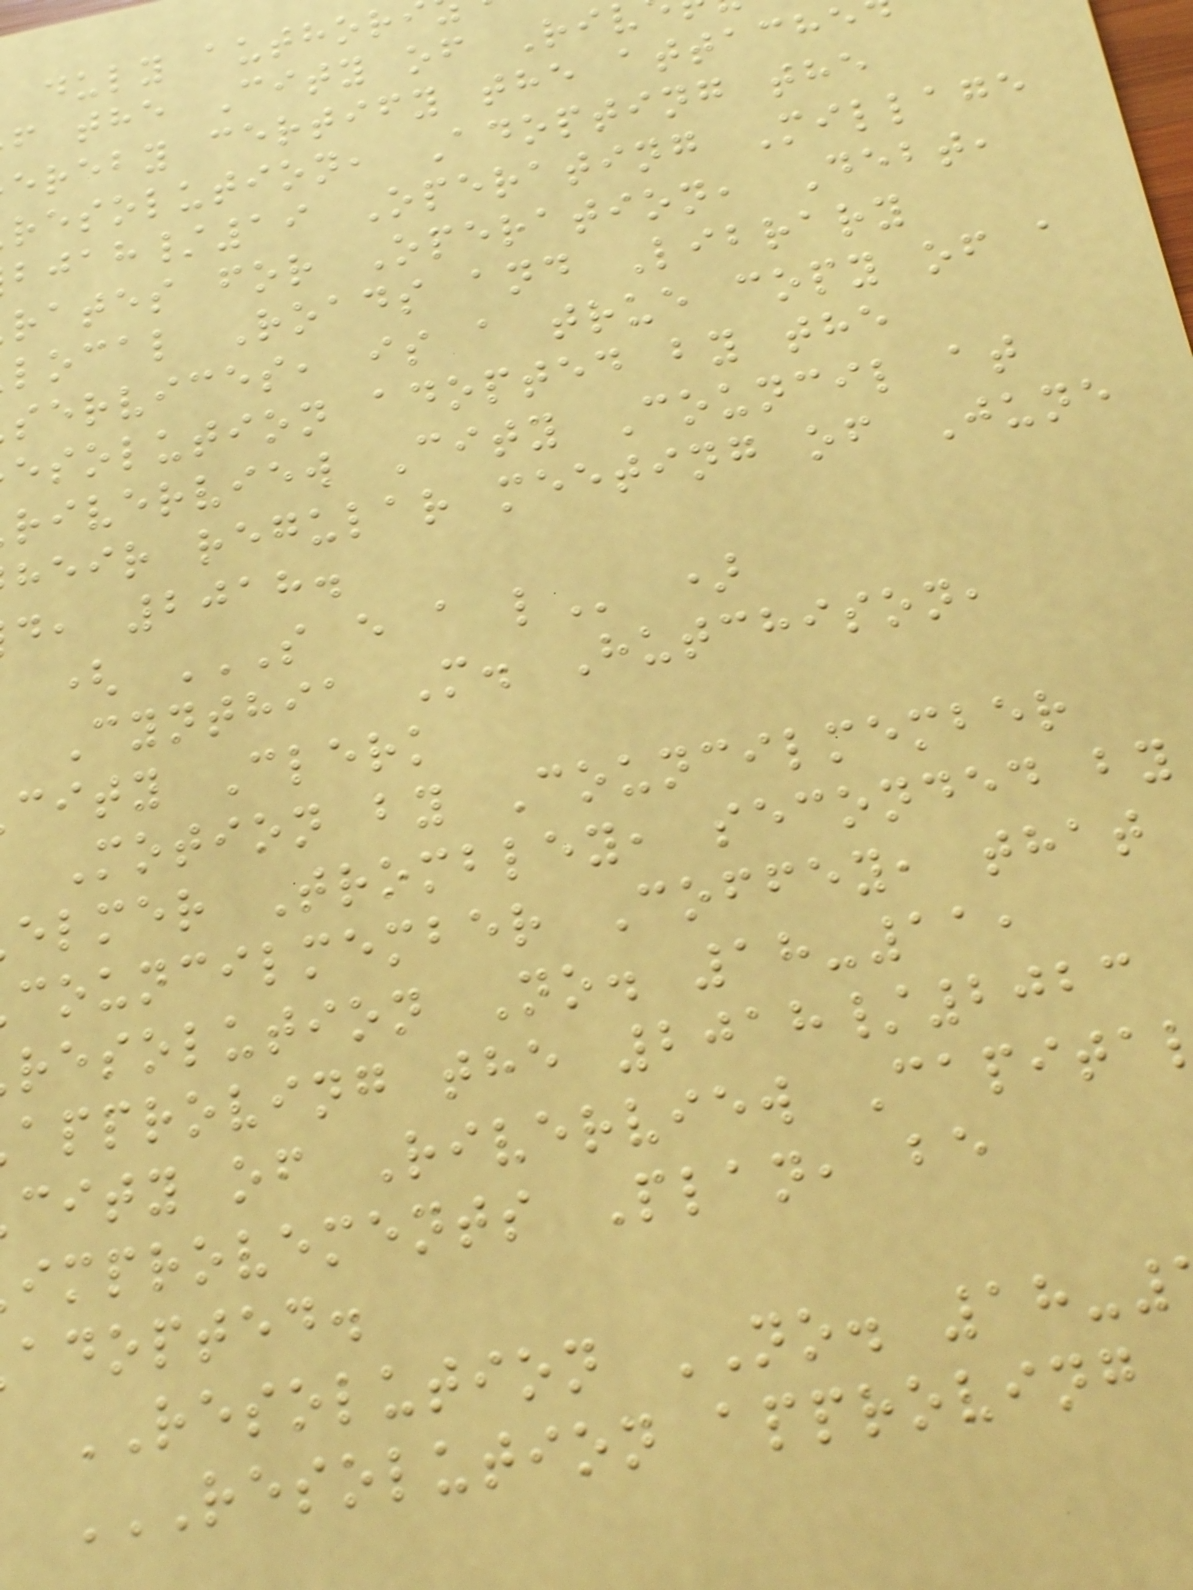duly author
f the City of Ri
ereby certify the attache
resolution, Adopting the
/19 Operating Millage
rates for Operation, Debt,
local Roads and Library
services, is a true copy of a
esolution adopted by the
riverview City Council at
heir regular meeting of June
d, 2018.
( S E A L )
Cynthia M. Hutchison,
city Clerk
Motion by Councilmember
elmer Trombley, seconded by
councilmember Coffey, that
resolution No. 18-11,
approving the 2018/2023
city of Riverview Capita
improvements Plan, be
adopted.
RESOLUTION NO. 18-
